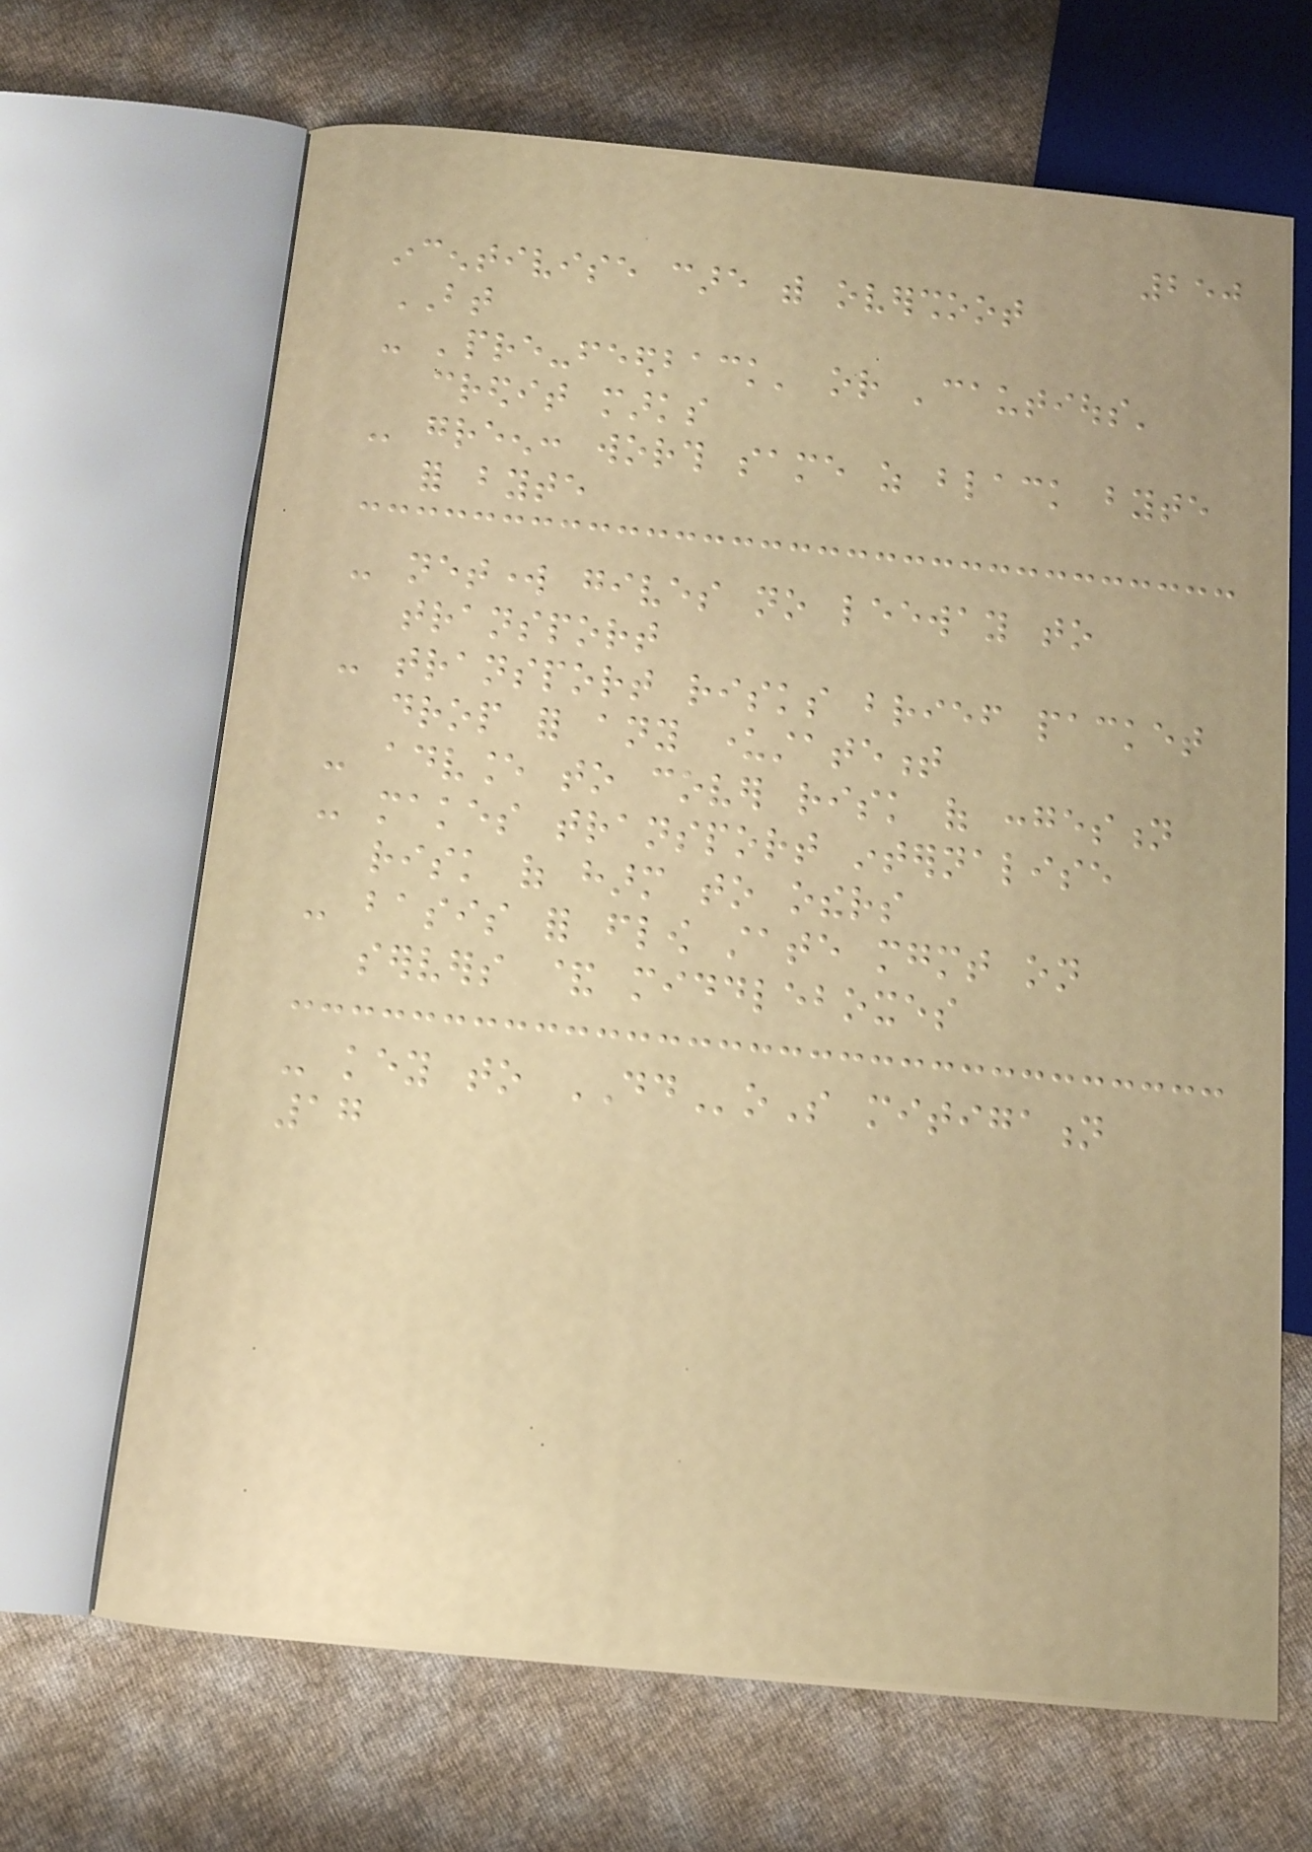250
incentivise care with overshoot
BT
- 'pre-feedback' or 'cautious'
credit marks
- green: worth same as black byte
for byte
- network gives no leeway to
transport
- transport risks brief packet
drop for any understatement
- advance to cover risk of congestion
- makes transport internalise
risk of harm to others
- basis for flow state mgmt on
servers & middleboxes
- key to DDoS mitigation
17
